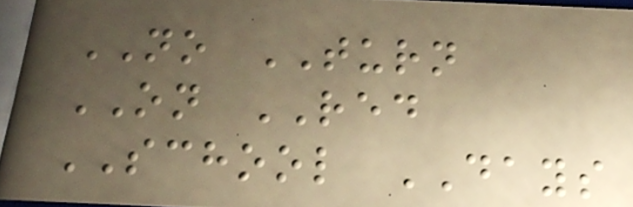NO TURN
ON RED
SCHOOL DAYS
